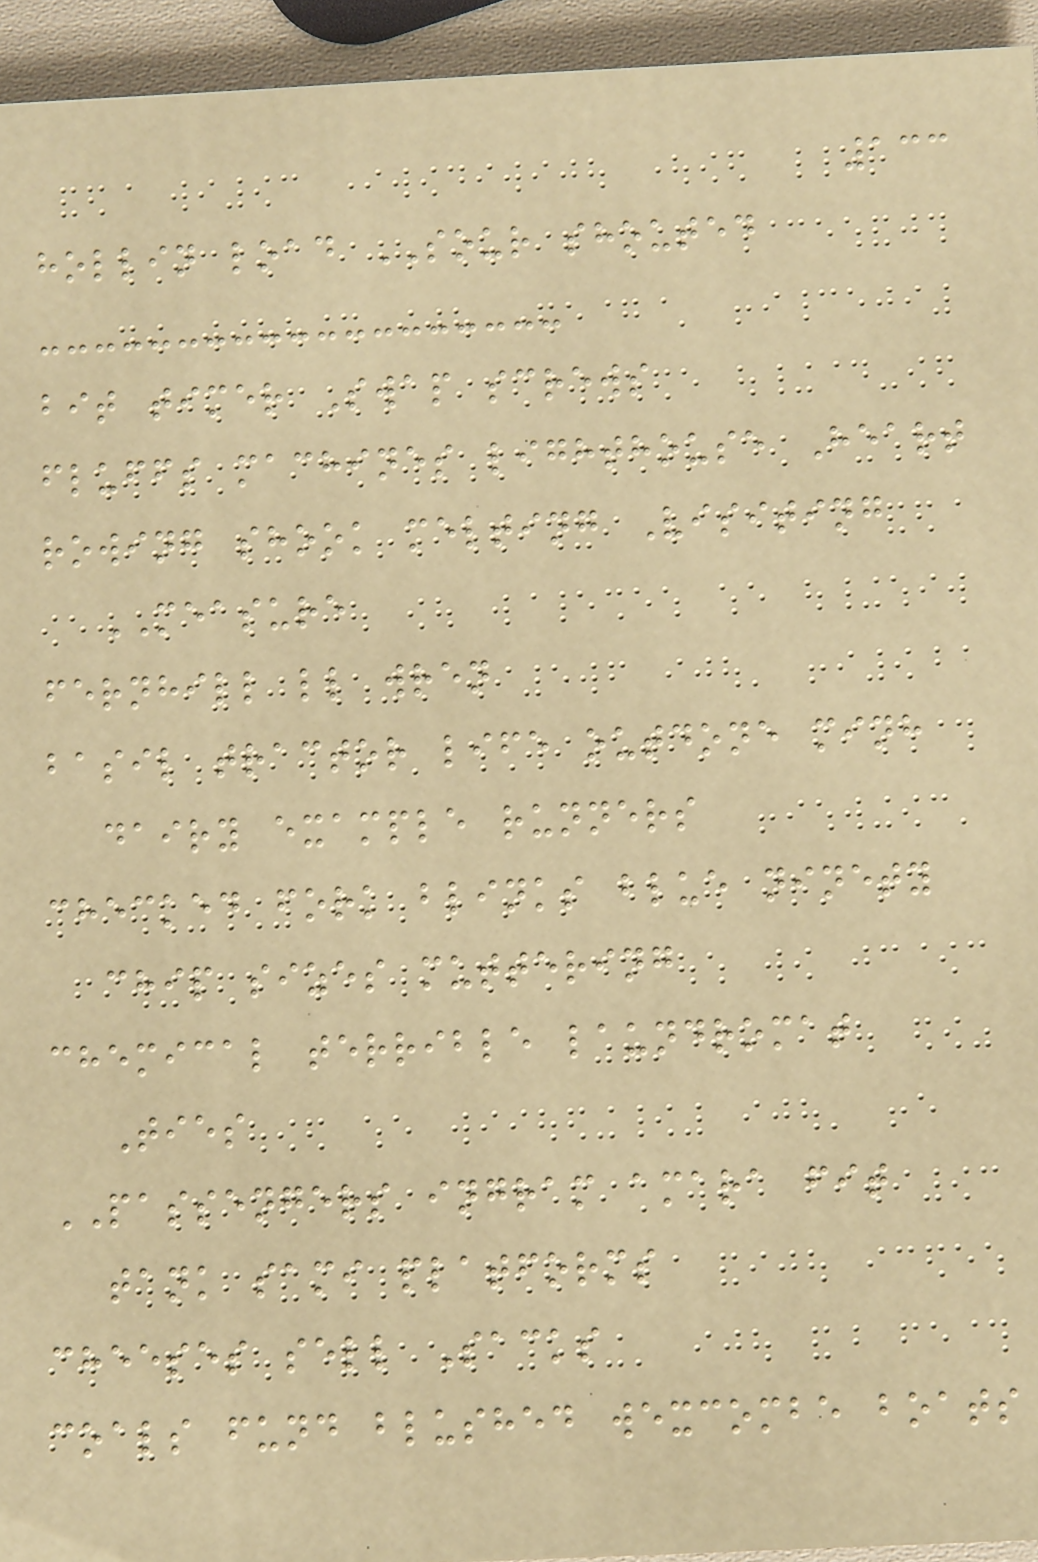133
hollin load SOUR shouted
bit timer Swap screws
fluffs machines lighthouse Heart
rowing shook melting Visiting
MEASURE
fernhill ll wren
basil tractor life outdone minh
dairy example runners
checked fork blinks blue ninety
chip sizes muttering
chemical terrible laundromat
Ties
PASSENGERS ingram amara fit
tank sami platforms
cheeses sell Sacks
coals fund blushed wexcombe boats
